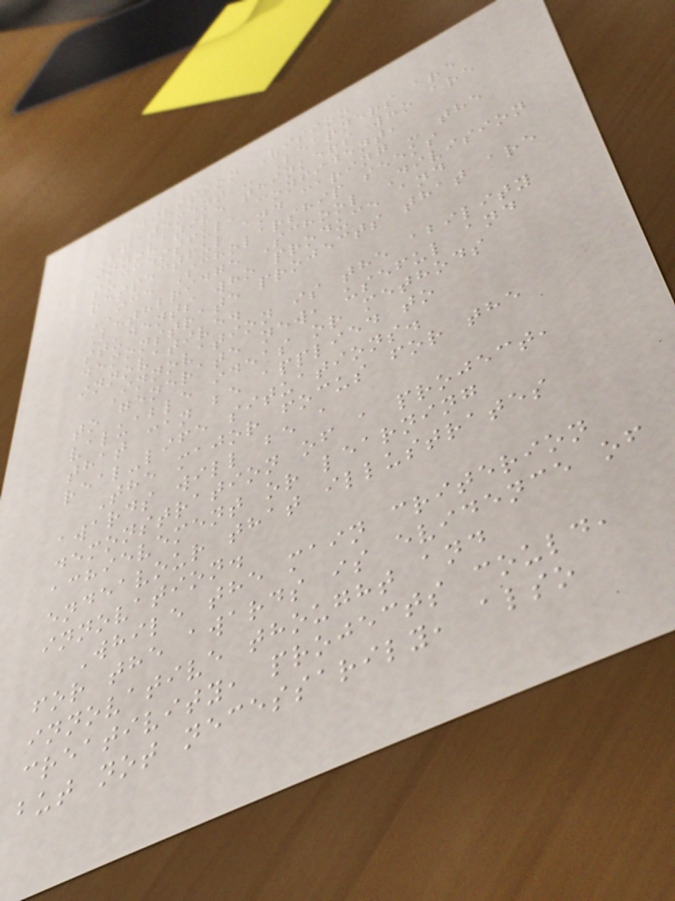Division Vision
Statement - Learners are
innovative thinkers who are
successful, confident,
respectful and caring - the
ICE Scholarship seeks
Lethbridge School Division
students who produce and
demonstrate projects that are
innovative.
Innovation is the ability
to generate new, useful and
valuable ideas or methods
that can be applied to
real-life situations.
The major focus for the
awards will be a
demonstration of a project,
achievement or learning
endeavour that illustrates
innovation.
While the main criterion
for the awards is evidence of
innovative thought and
creativity, projects could,
but not necessarily, also
